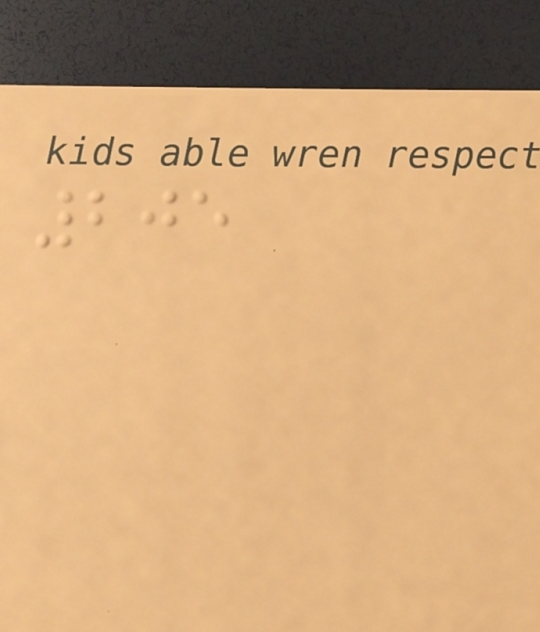205
